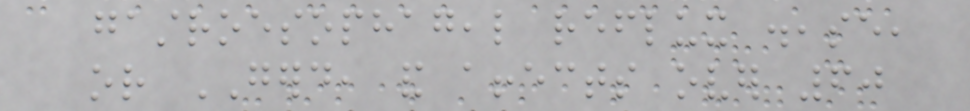gastroesophageal reflux disease,
or GERD, and affects over 60
